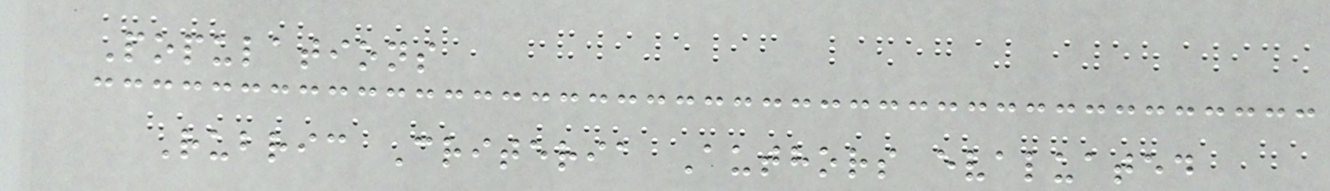Populations
Rubric Criteria Authors evaluated
